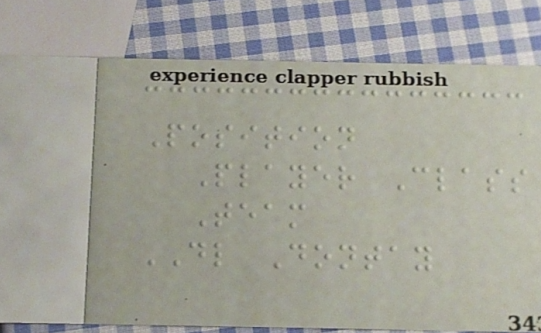Position
Player Class
Team
DL Dontay
